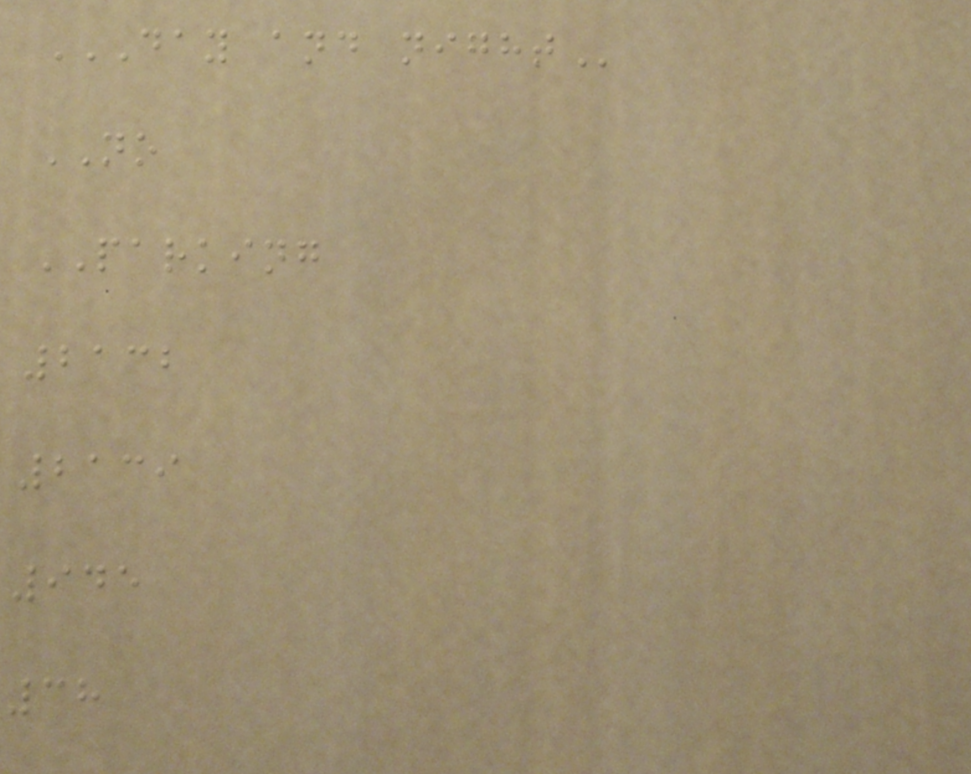DAY AND NIGHT
NO
PARKING
2132
2139
945
38
